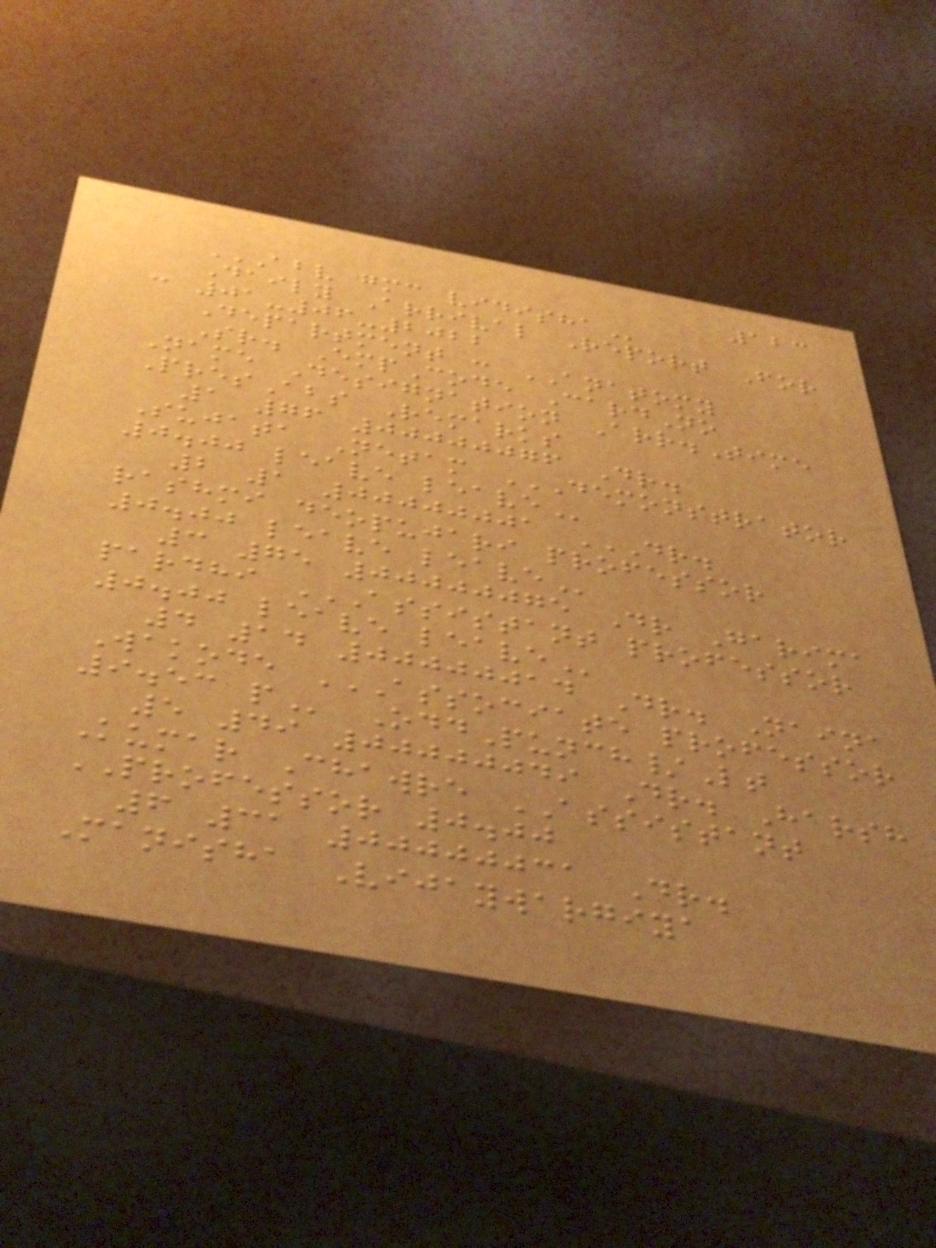123
ABV GMC VIDISHA
Daily Arrival Report For
: 01-06-2022
Department : ANATOMY
Sr. EmpCode CardNo
Name Designation Arr.Time
PresAbs Remarks
1 76 00000076 Dr.
Sujata Netam DEMONSTRATOR
0.00 LEAVE LEAVE
2 1 00000001 DR.
RASHMI DEOPUJARI PROFESSOR
0.00 LEAVE LEAVE
3 75 00000075 Dr Garima
pardhi ASSISTANT PROFESSOR
0.00 LEAVE LEAVE
4 14 00000014 Dr. Naina
Wakode ASSOCIATE PROFESSOR
9.53 P OddPunch/Lt
5 49 00000049 Dr. Harsh
Kumar Chawre ASSISTANT
PROFESSOR 0.00
6 31 00000031 Dr.
Manisha Vijaywargiya
